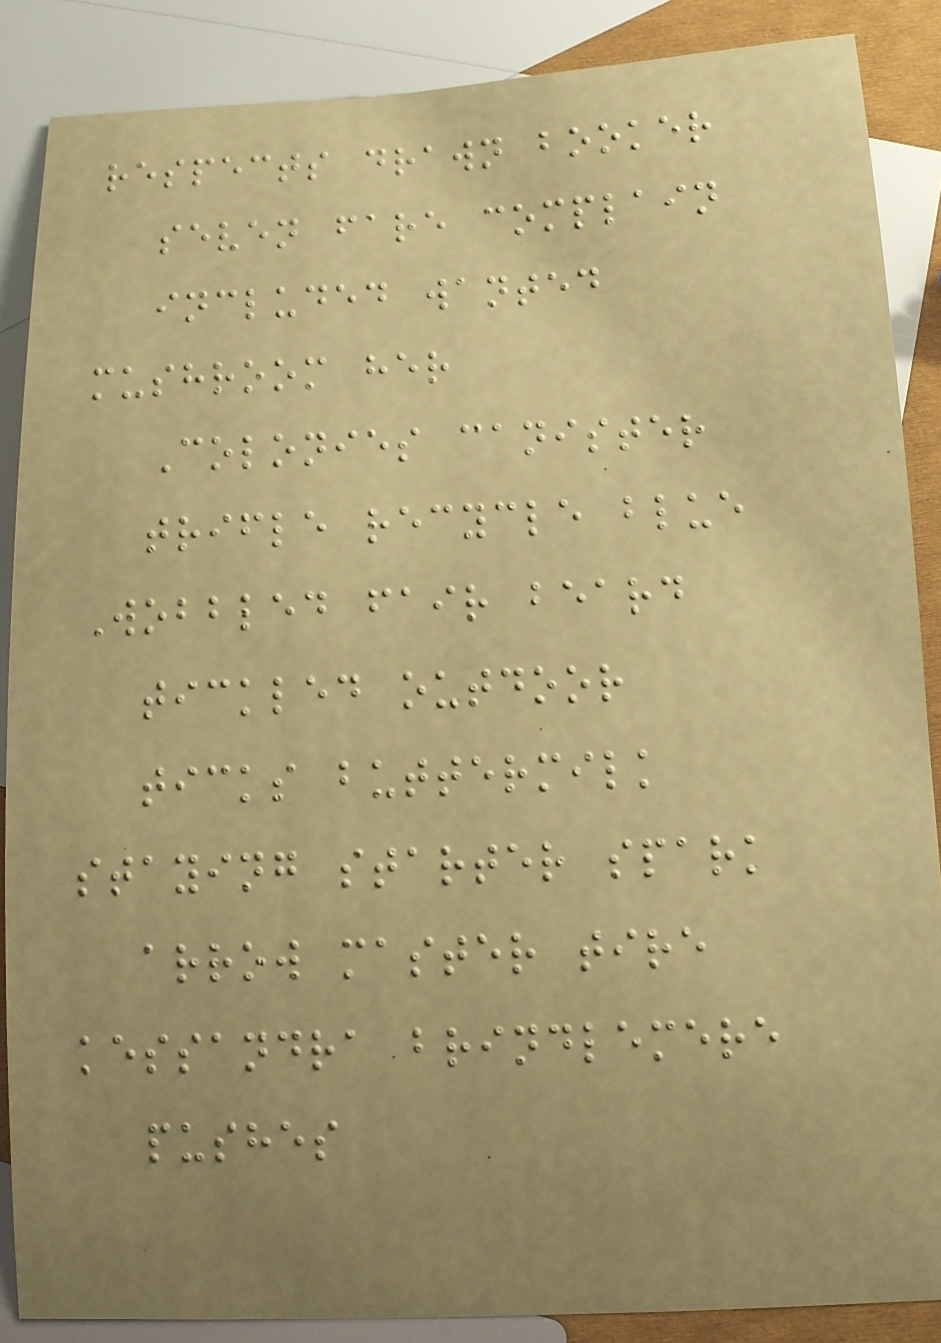respects drawn booker
seven fare complain
included wanted
mushroom her
Colonies canister
trifle recycle blue
Wobbled fair beard
tickled outdoor
ticks buttermilk
staying starter spark
arrow master tire
kessandra brindlemere
pushes
